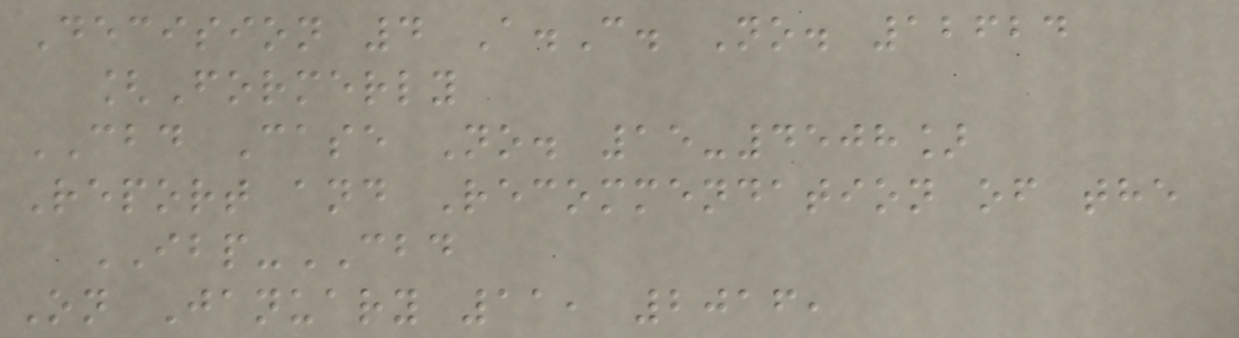Decision 4 A.C. No. 12624
[Formerly
CBD Case No. 15-4508]
Report and Recommendation of the
IBP-CBD
On January 11, 2016,
